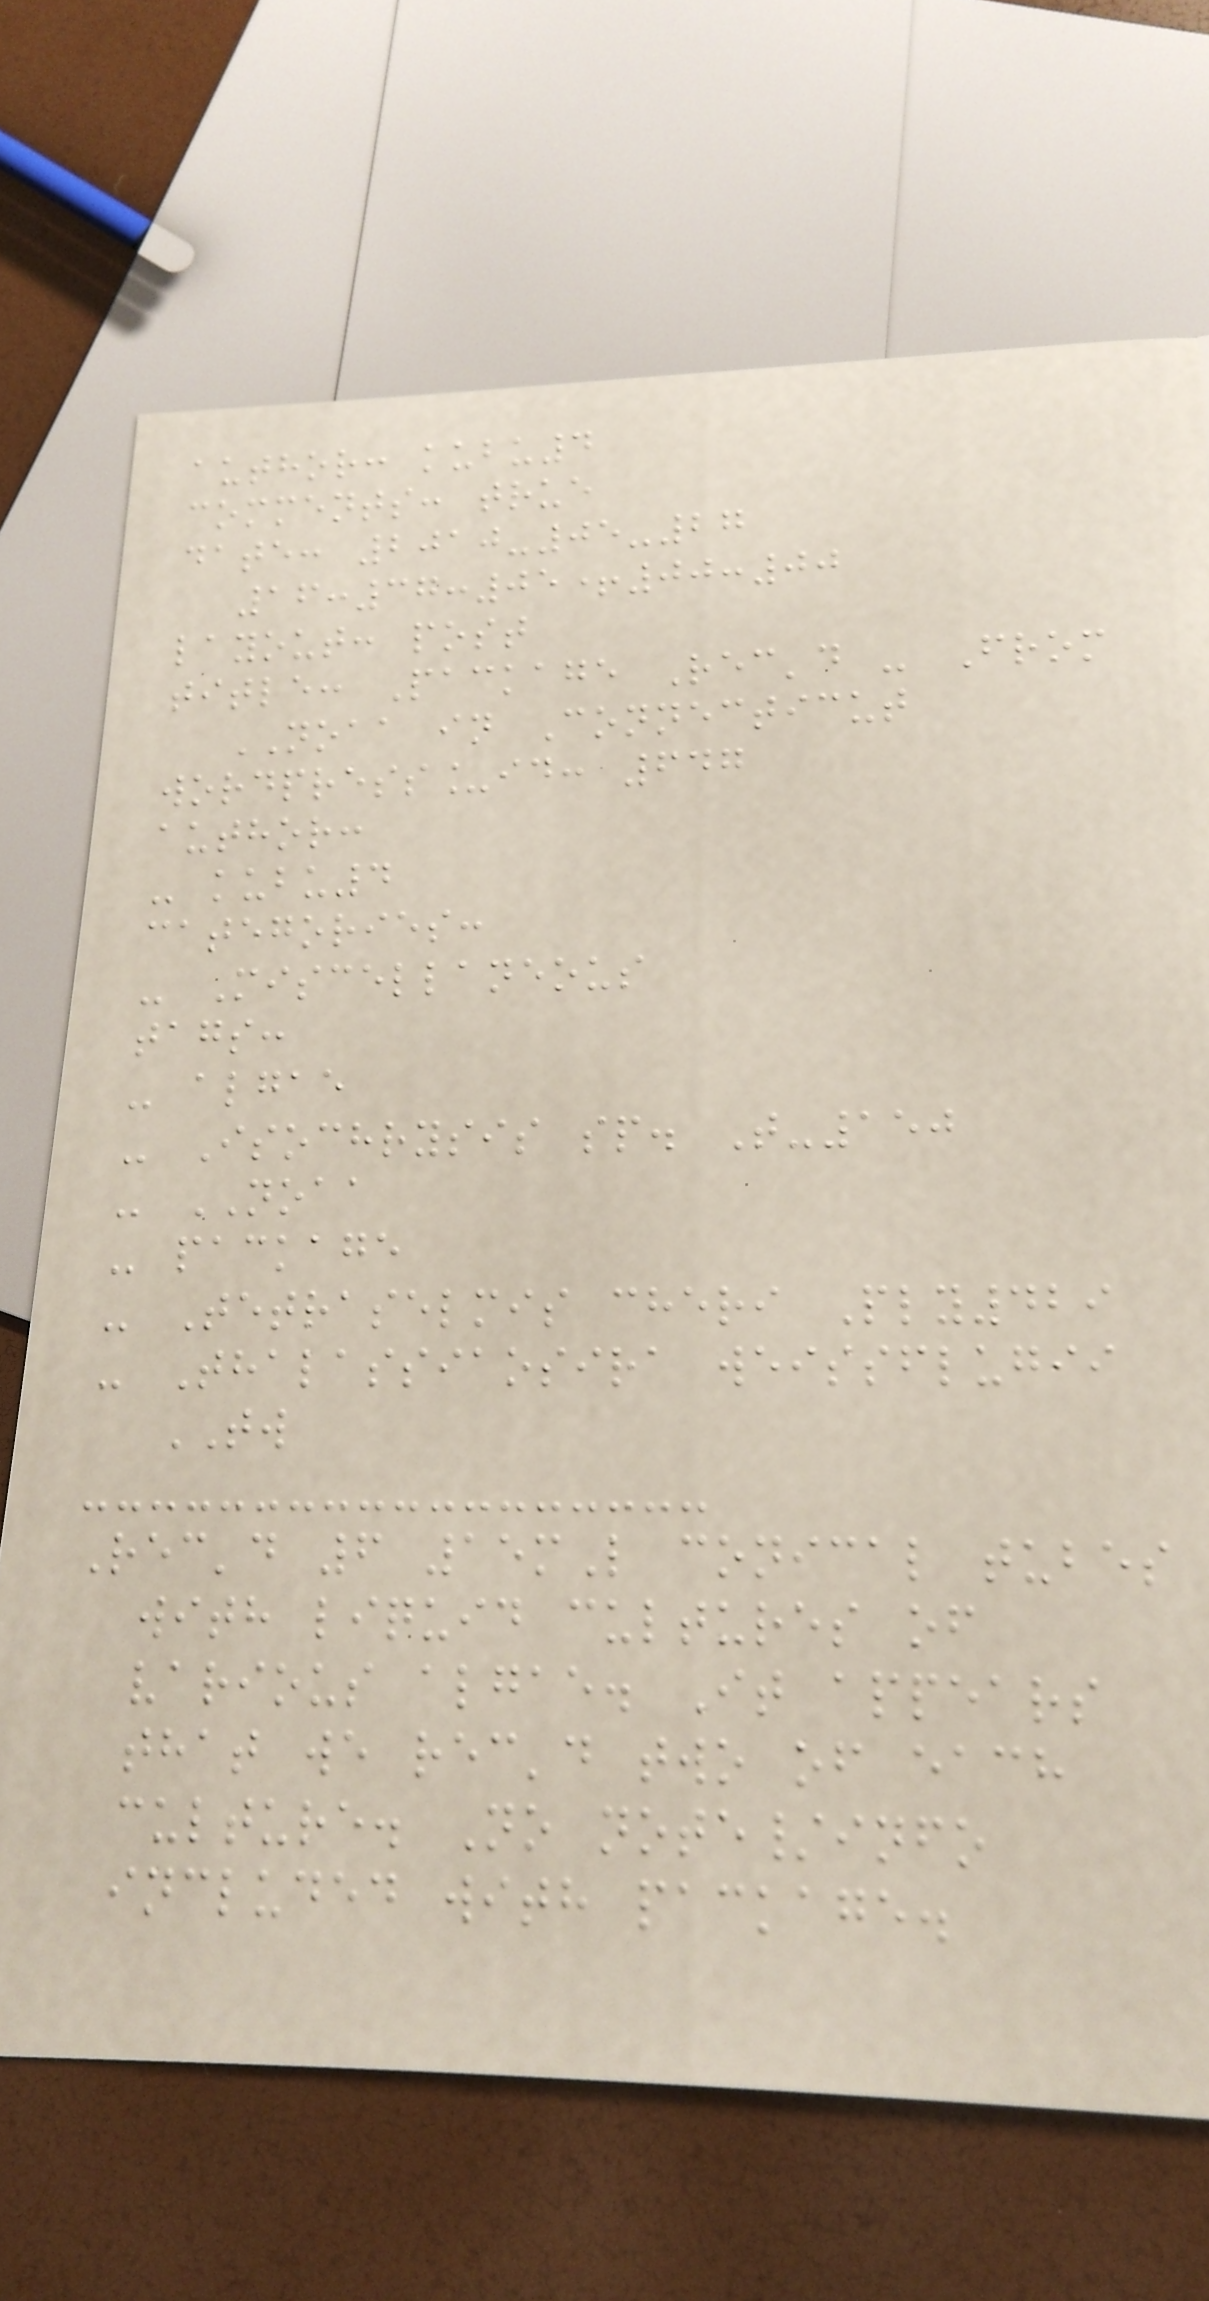author: kubu4
comments: true
date: 2010-05-27
16:37:05+00:00
layout: post
title: Package Rec'd - From
NOAA in Connecticut
wordpress_id: 647
author:
- kubu4
categories:
- Miscellaneous
tags:
- algae
- Isochrysis sp. T-150
- NOAA
- package
- Tetraselmis cheri Ply429
- Thalassiaosira weissflugii
TW
Rec'd 6 15mL conical tubes
with liquid cultures of
various algae. It appears
that we rec'd two of each
culture. No note/info
included with package.
